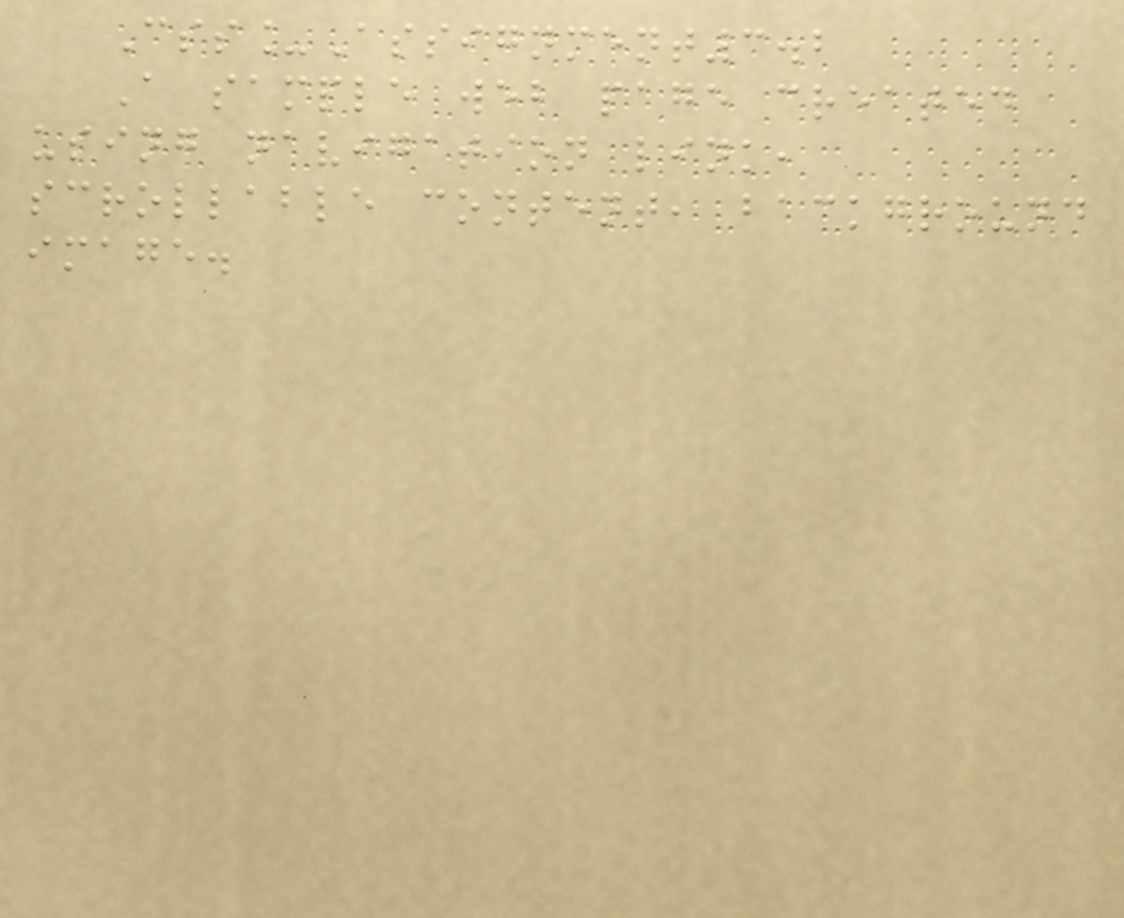Css_Assignment3.2
A sample web page created
using navigation link,
scrollable content, background
image.
